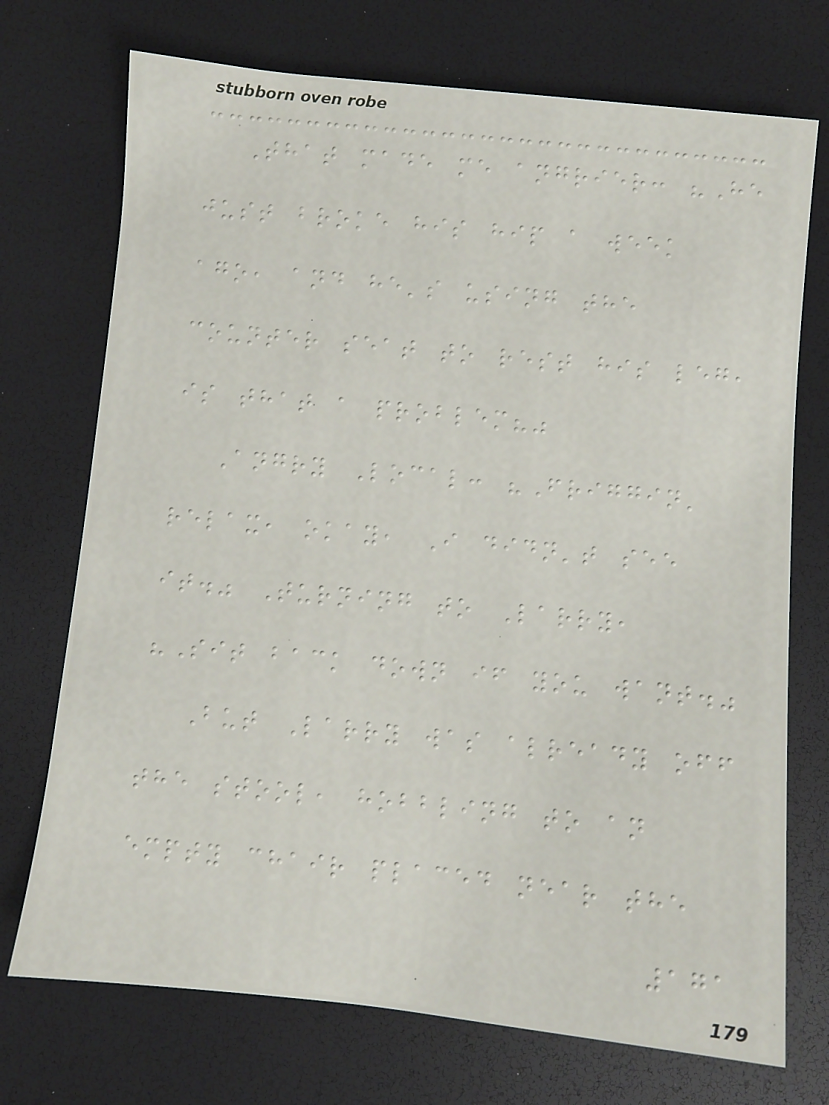That made me angrier: "He
just broke his hip a week
ago, and he's using the
counter seat to rest his leg,
is that a problem?"
Angry Local: "Friggin'
relax, okay, I didn't see
it." Turning to Larry,
"Sit back down if you want."
But Larry was already off
the stool, hobbling to an
empty chair placed near the
171
